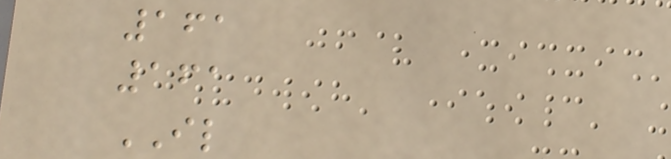161
161
IL
